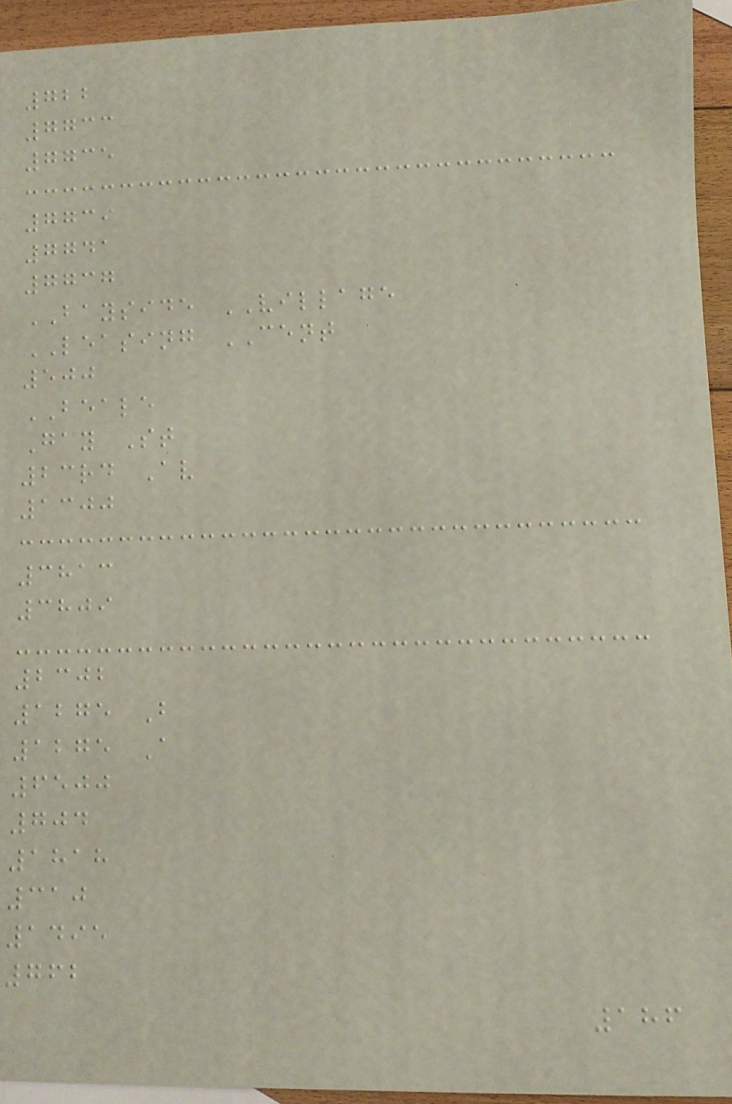722
7733
7735
7739
7741
7737
BAYSIDE VILLAGE
LEASING CENT
500
BEALE
Gay St
23rd Av
1300
3813
3809
2302
1275 B
1275 A
6500
704
1818
310
1495
762
186
